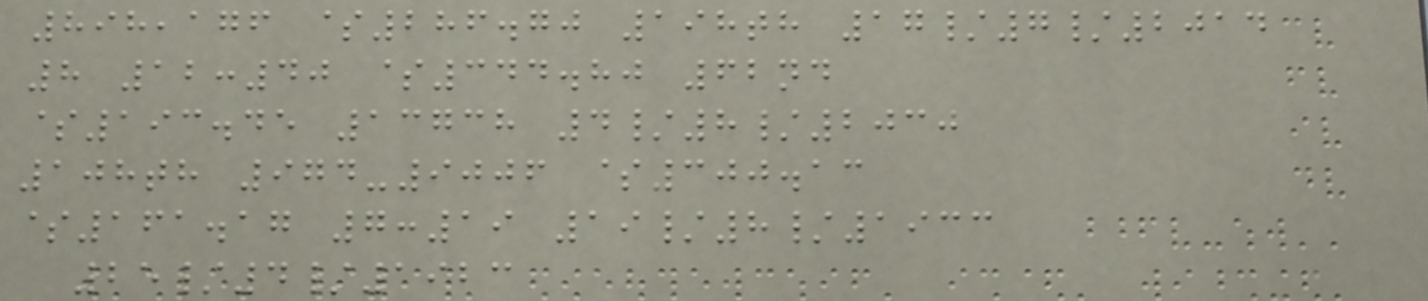898,176 $286.70 198th 17/7/2014
8 12:40 $344.80 62nd
$193.45 13738 4/8/2030
108th 974-9006 $300.13
$161.17 7:19 19/8/1933
25/4/1923
